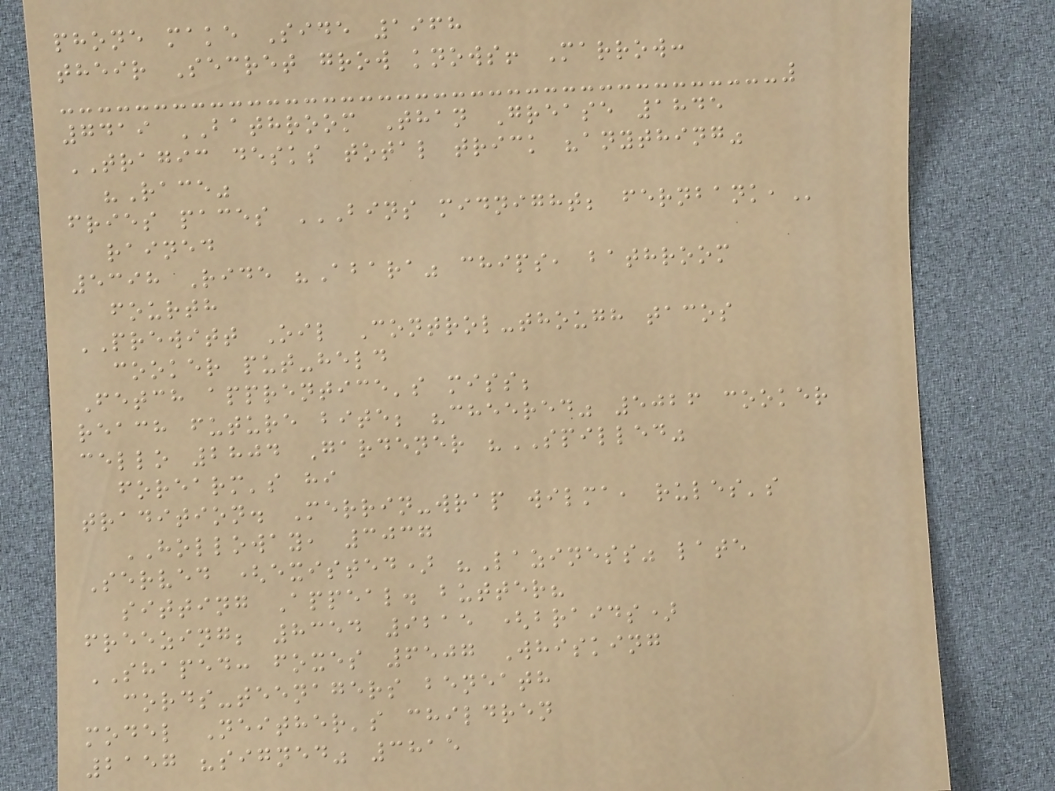phone make Side 1968
their Secret grow knows! Marrow:
7419 BATHROOM Than Grease 1845
TRAGIC desks total trick "anything"
"Race"
fries paces BINS MIDNIGHT; FERNBANK,
rained
5398 Ride "Abara" chips, bathroom
fourth
PREWITT Oil Control-though tacos
cooker put-held
Fetch apprentice's miss;
reach future bite; "cheered" 5026 cooker
cello 2804 Gardener "SPILLED"
forearm's hi
tradition. Merrin-wrap wilma, rules's
HOLLOWAY, 3037
Served (existed) "Laziness" late
sitting Appeal. butter?
freezing; 8354 9215 (braids)
SHAPED: foxes 6507 Whisking
cords-teenagers beneath
model Neither's children
2157 "signed" 3815
